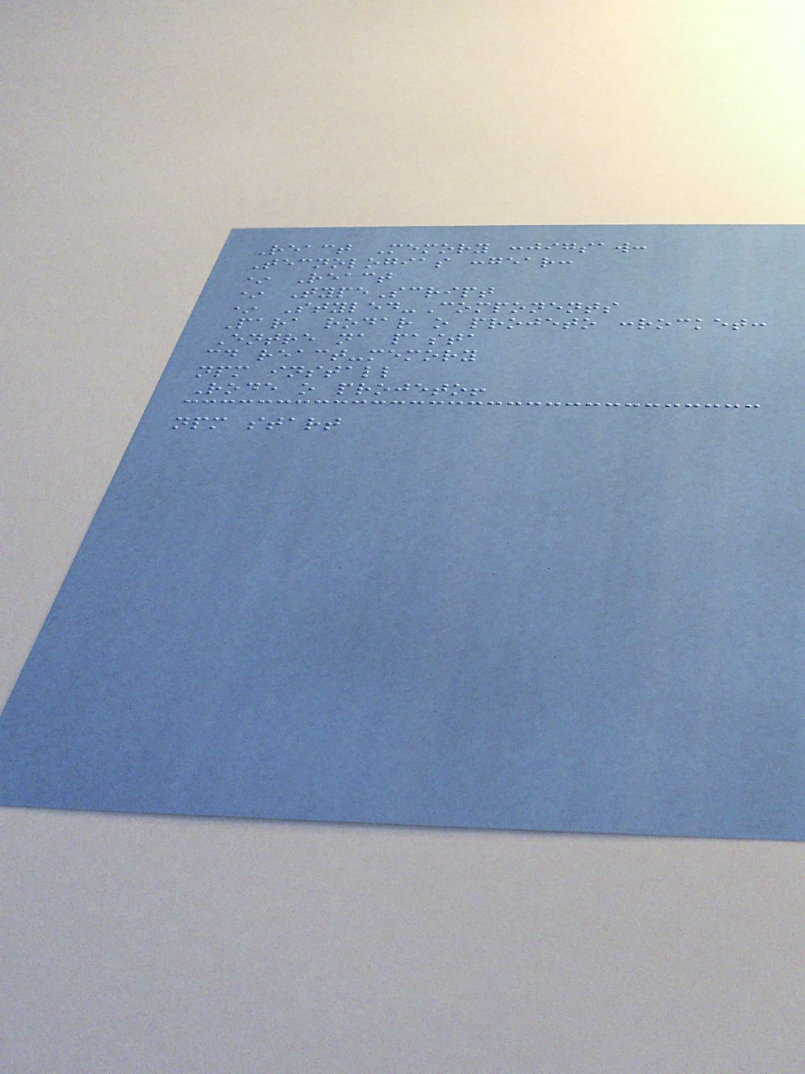React Memory :jigsaw:
Tecnologias :gear:
* React
* TypeScript
* Styled-Components
Para rodar o projeto :rocket:
Entre na pasta
cd react-memory
npm install
Rode o projeto!
npm start
